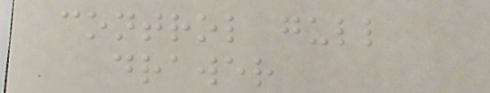control gull
drawer
